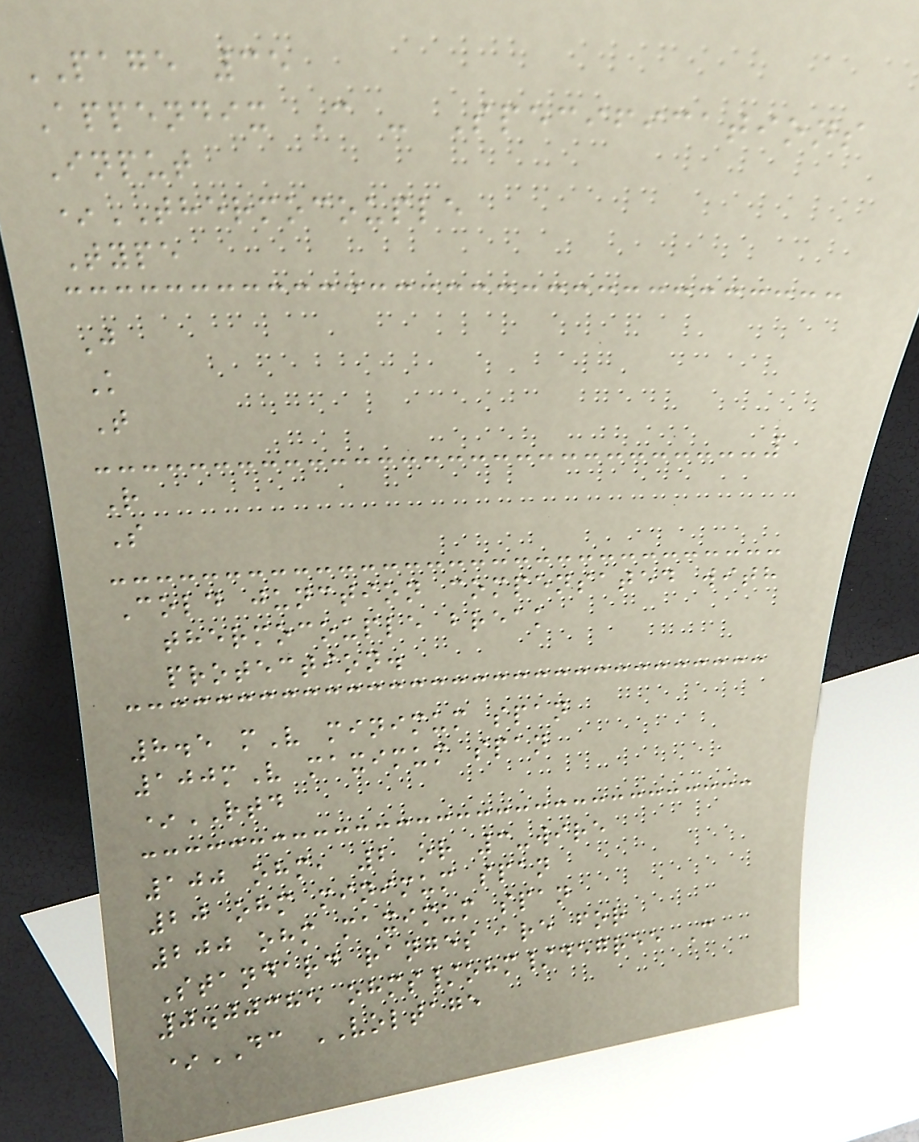PAGE 35
Appendix C - Specifications
Input
*THERMOCOUPLE
Type
J
K
T
R
S
Cold junction compensated with
thermocouple break
protection.
8.5 mV minimum span
100mV maximum span
*RTD
100 ohm, 2 or 3-wire
20 ohm minimum span
200 ohm maximum span
Standard ranges are for
0.00385 ohms/ohm/degree C
*DC VOLTAGE
